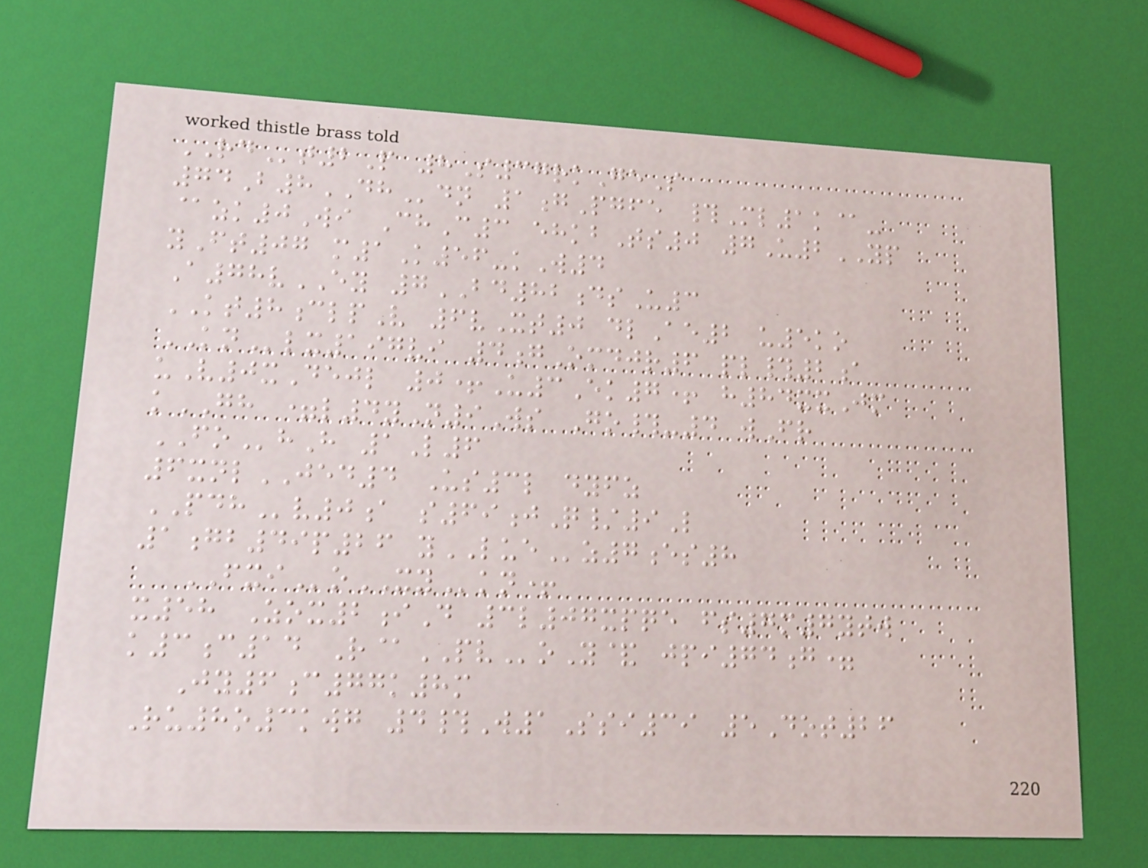RDt2P 8S37rkGeS
74B8DHdn 1gPgfe #Ml1k@-
@zk0Wi ChC3 ehkbTs0 7U2YP
yFt07 m1K56-kW4
A78vEY 7BD82dsU3
KT8clpV 6vXt0 dlAe2 u5ko
KNlx197vi 4gOmdjr6 pl#2a
uV0xDejl 0+U3Ek7+ h84xxJm
kGH =l4yN9Ws Go#-4 wFr
FOhH 1L6
6xnlJED4 Us3l dyfz
PDHv0a s69jQ/9L
1gb49p26 yLUEz7es8
FXIoXYkn+
x58 Zox2iD 3l07xpqe fs7m7ytw
k3c14 R@PVoY& jpi74g=
Jy6c77k8m
Ru8o3kwg 4#W1Ssi39 5Dot26
